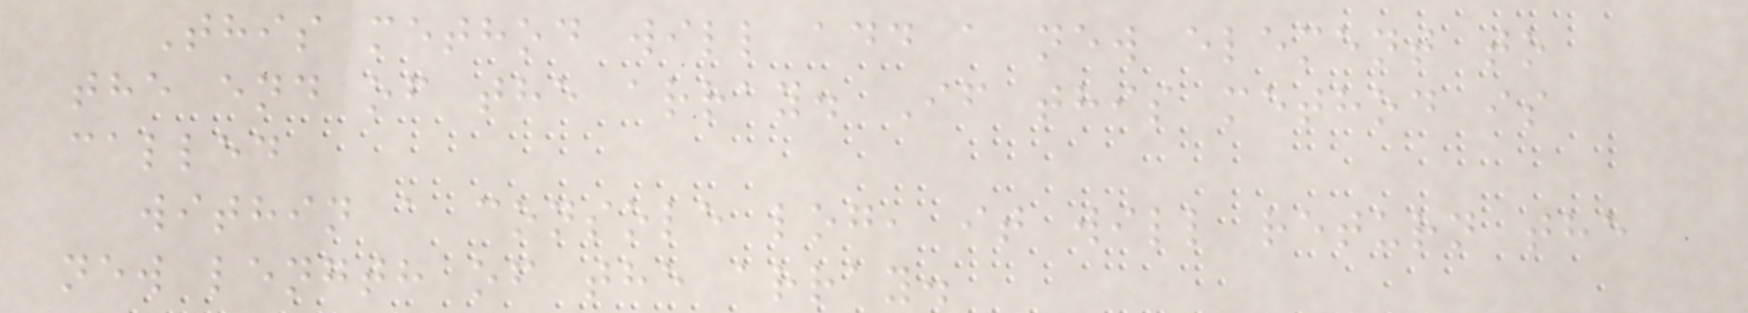This method will add a new element to
the end of the array. If this method is
called
within a console log, it will return the
new length of the array.
